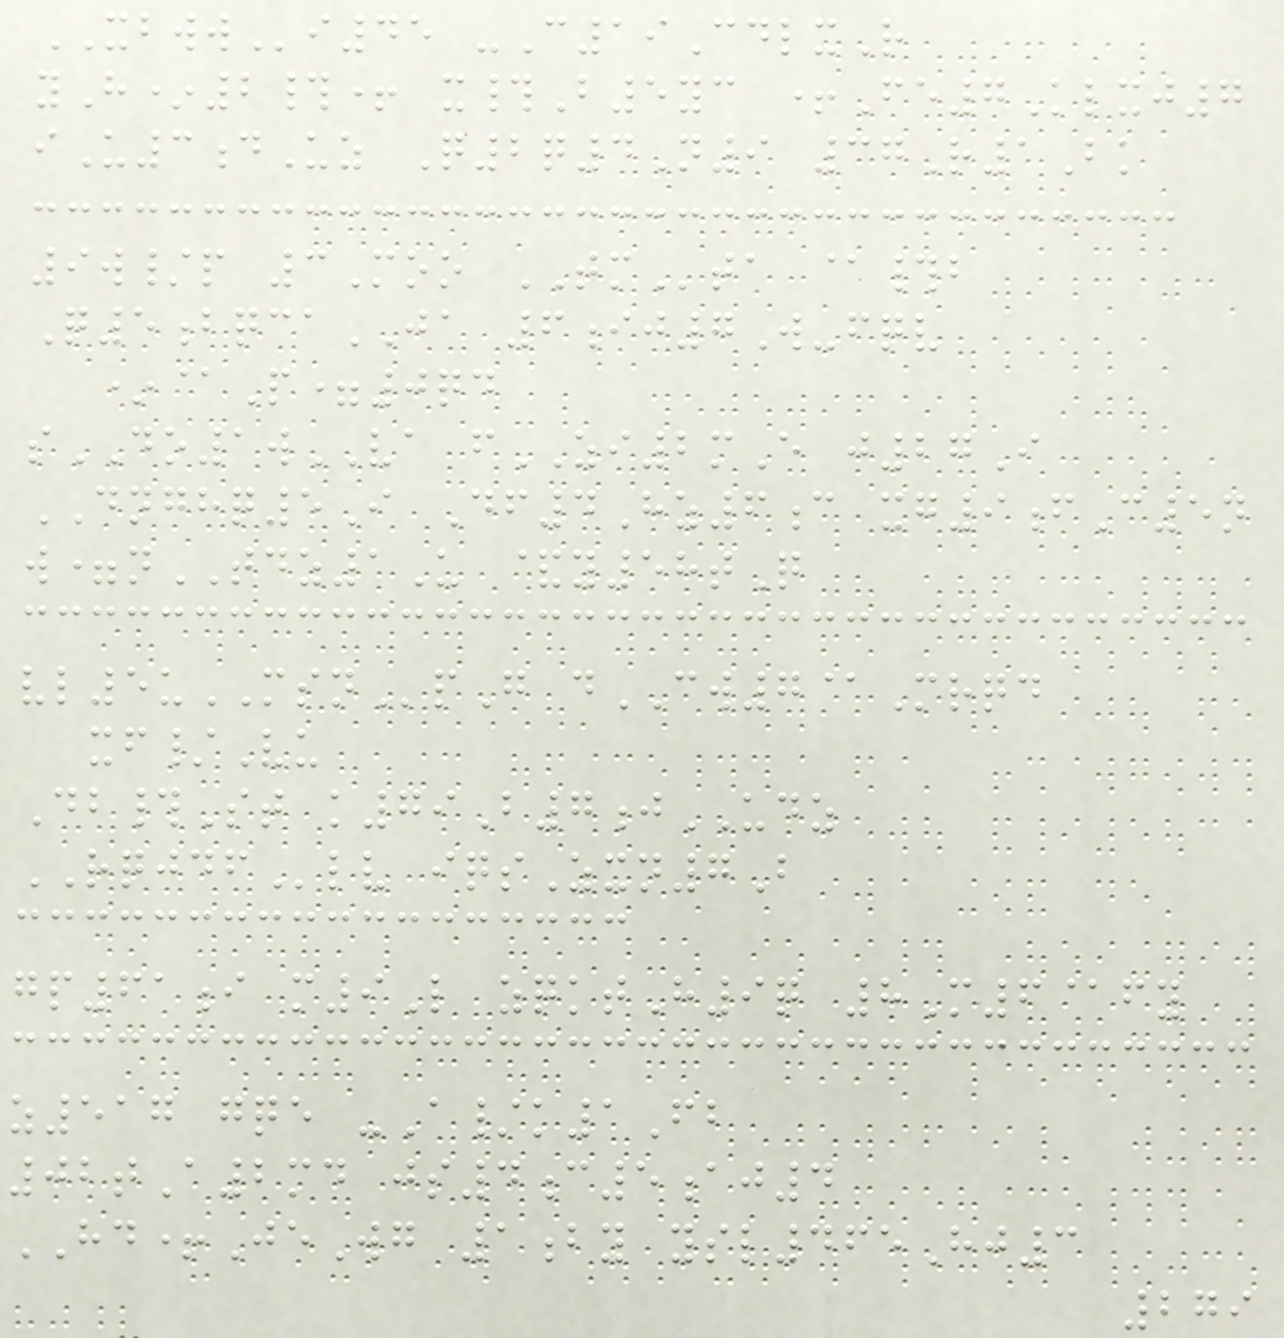XBWWi45 -C19CdlxR
yH*2#+ x#B5yc +Fe7Klxj7
iU3dUz Q2q4N9 37R1Bk
9w/p 3Moo TMta @#b
Q5bqcaJA 6ij7W-fqv
*@P=0qd
sDO1wVA fZI2mE j27I
DNGHQ5I Df4Hz6c xg9fC5n
w=nTDZ1U &y58tQ
vl5uMSNpG dCW7@Mrqd
xf/Vu
Db#St k79B7jUDZ
RQJDFlv iqsZxn7B
gp61i m9L zqktH9q 8M6@fy
z517 gqe -A/k1Fb
02tA2md js4c5aj4
HD+JeWg 1by ysl465Hj3
279
